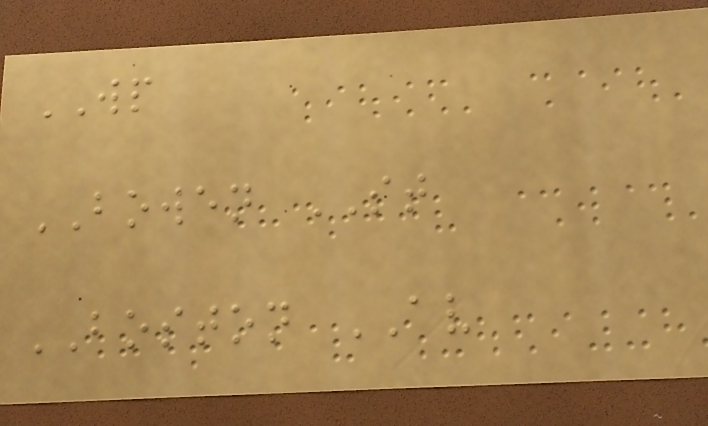WP
BOWEN ST
BOSTON AV
